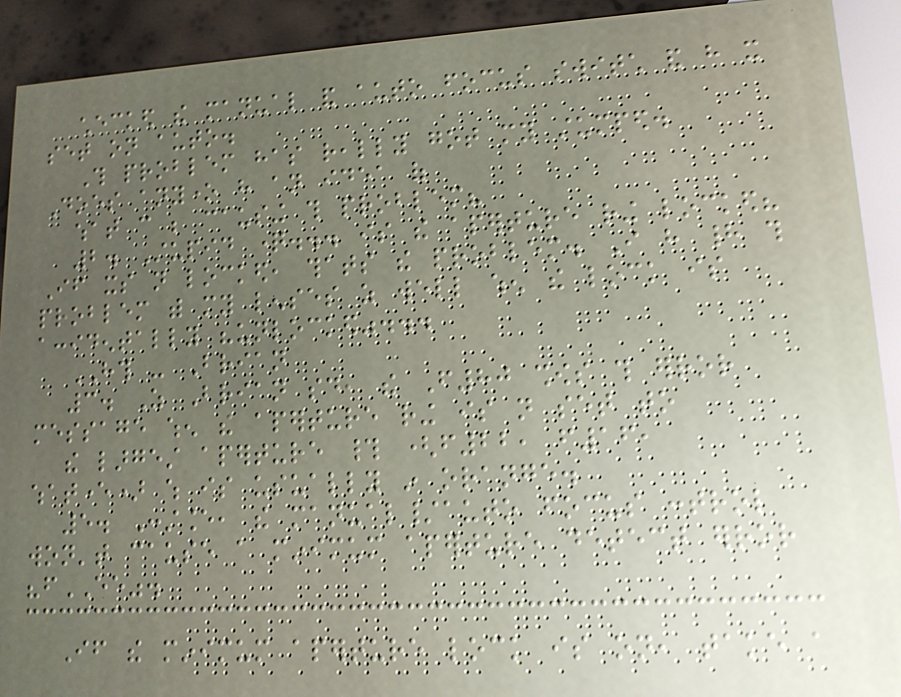checked the manual and auto focus switch and have it
set on auto.
This problem has really got my stumped.
Does anyone have an idea of
what can be causing this problem?
2. Stupid question... is the aperture ring locked?
If its not locked, thats the problem. I have had this
problem with my lenses as well when the lock is
accidentally "unlocked"...
HTH - Brian
3. As Brian said, the F80 shows this error
message when the aperture ring is not set to
the largest aperture # (f22, f16,
whatever) which is usually in orange.
5. Constance, the manual/auto focus control
won't cause a minimum aperture detect error
"fEE".
If the minimum aperture lock is on, take a
